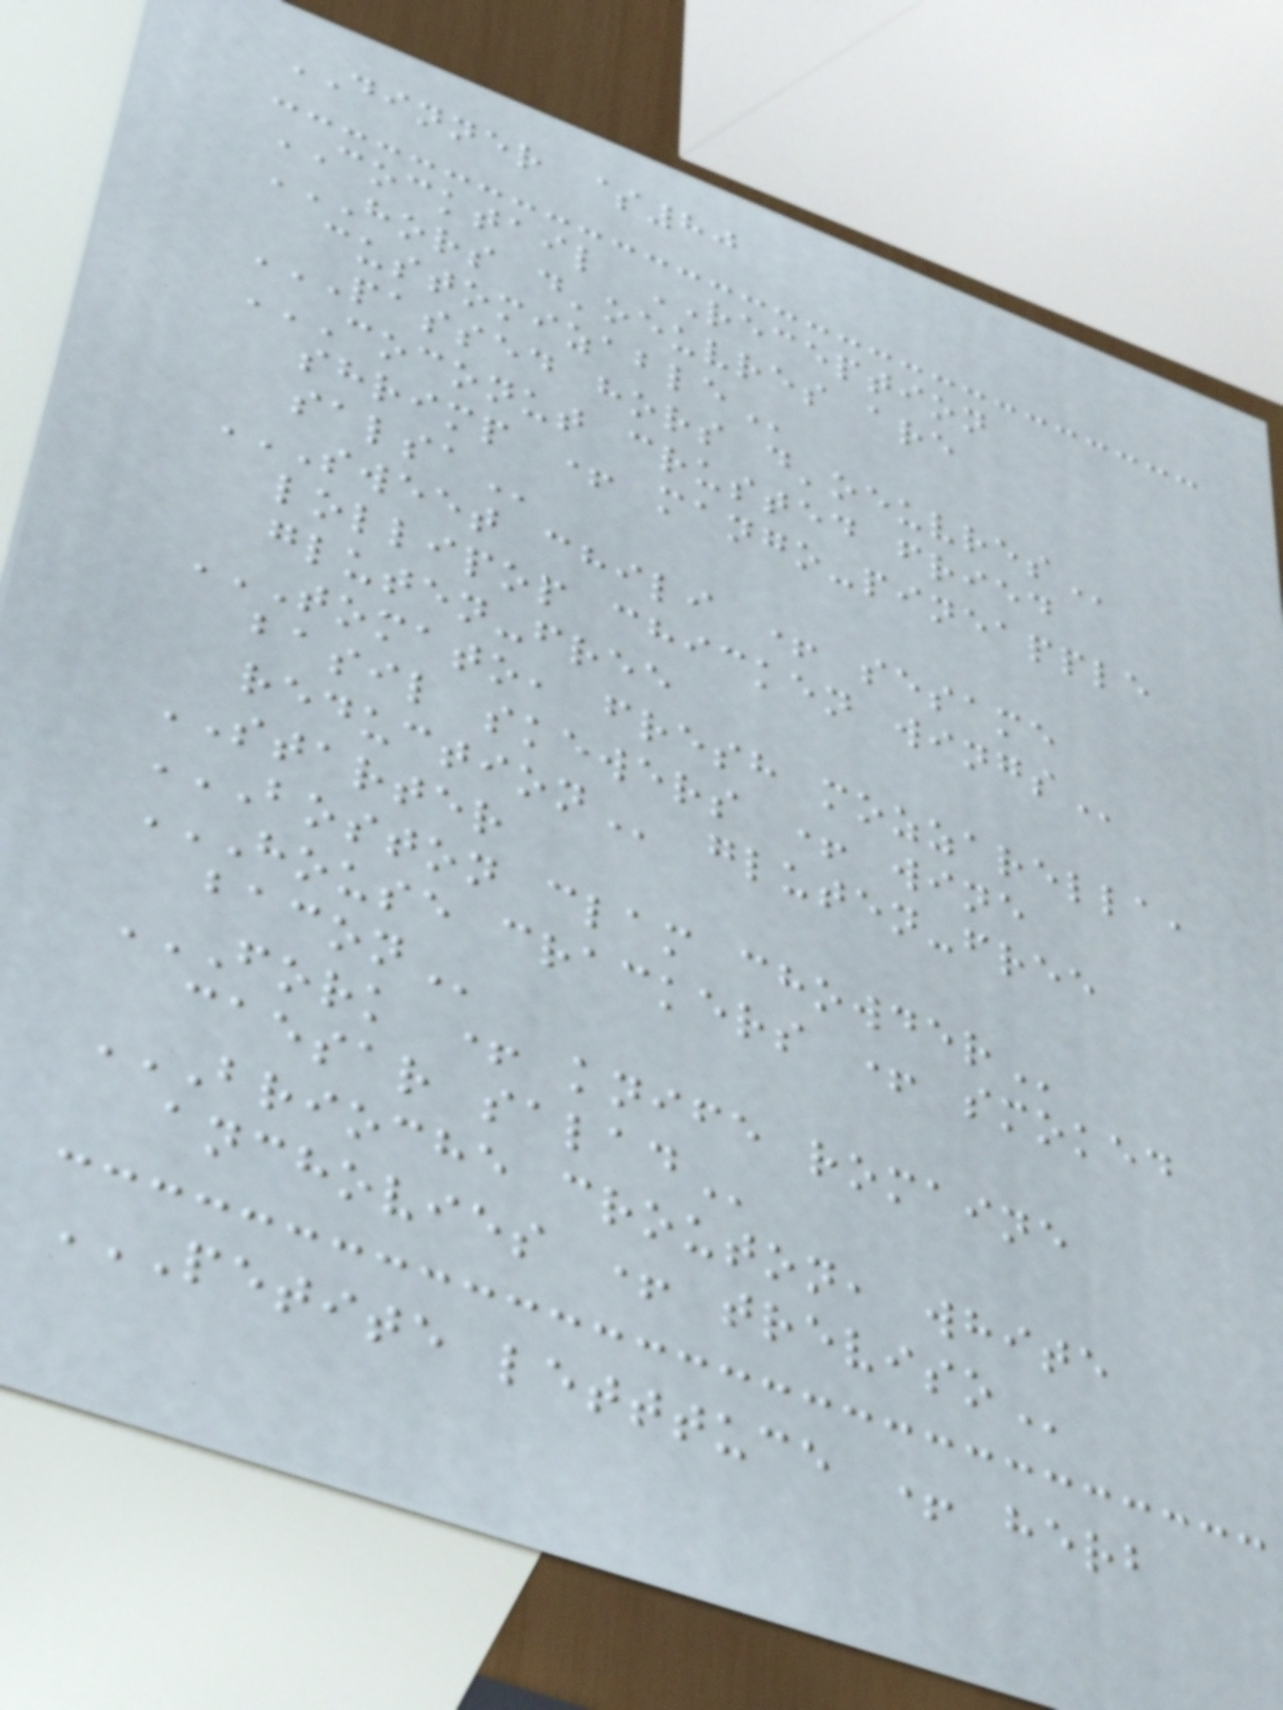DINNER $80
COCKTAIL RECEPTION
HORS D'OEUVRES ARE
PASSED HORS D'OEUVRES
COCONUT CRUSTED FRIED
shrimp + mango-pineapple
SWEET CHILI + SESAME
lollipop chicken
gluten-free
TOMATO, FRESH MOZZARELLA,
basil skewers + wine
gluten-free
STARTER
BOSTON CLAM CHOWDER
HOUSE CRACKERS + SMOKED
FORK + KNIFE ROMAINE
caesar
BRIOCHE CROUTON, WHITE
anchovies +
PETITE LETTTUCE + HERB
